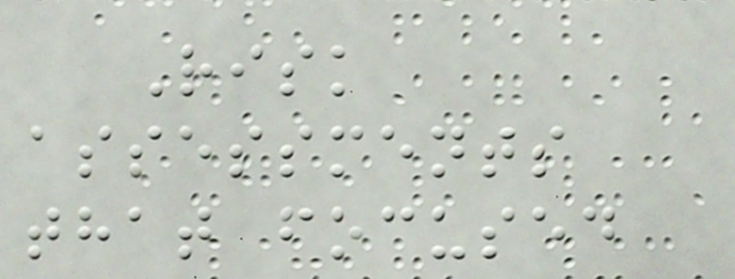Risk
assessments
that focused
